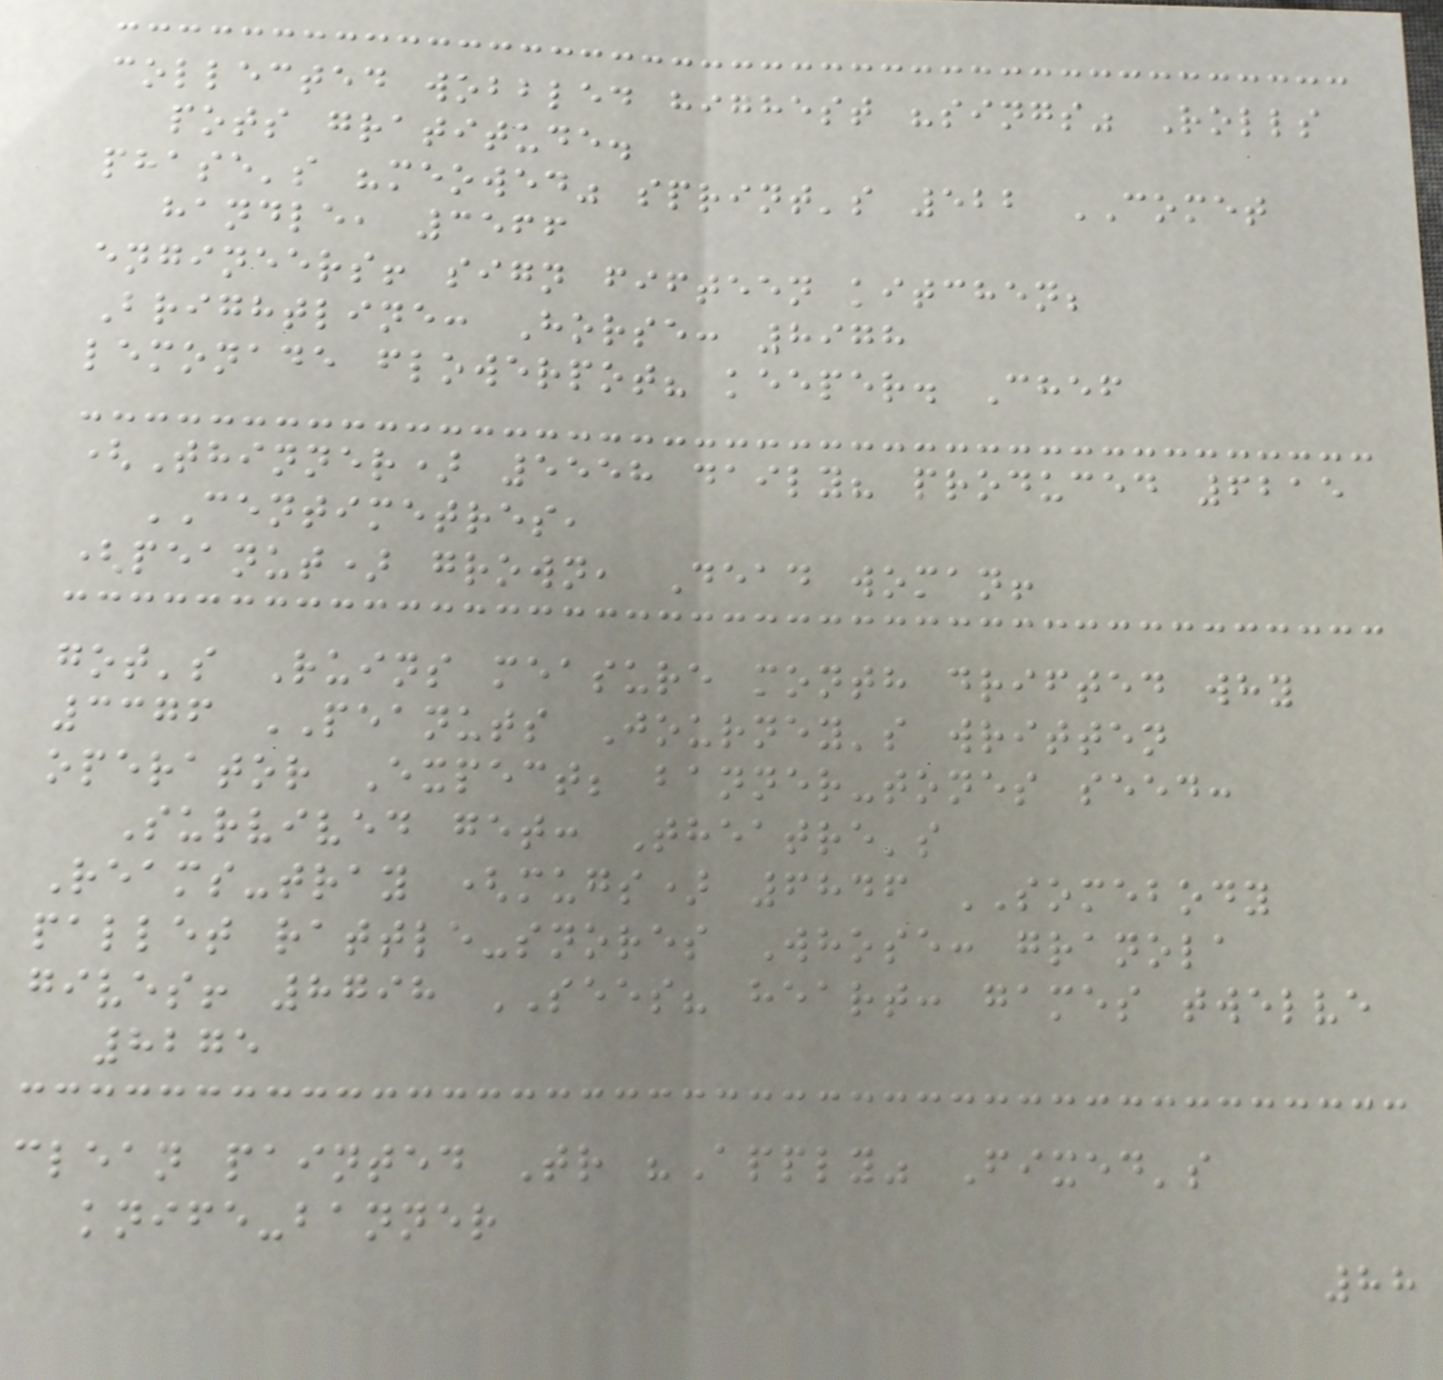collected wobbled highest "sings" Rolls
pots gratitude.
phase's "meowed" sprint's 522 COMET
handle, 3566
engineers! sign fifteen kitchen;
Brightline: Horse: 8978
lemonade flowerpot? keeper. Chef
(Thinner) 5558 daily? produced 6215
CENTIMETRES,
(peanut) grown, Dead woman!
got's Ruins measure month drifted why
3376 PEANUTS Journey's written
operator Expect; banner-tones seed:
Survived get: Theatre's
Reams-tray (mugs) 6846 SOMEBODY
pallet rattle-snores Whose: granola
gives! 8798 SEES? heart: games twelve
8275
clean painted Tr "Apply" Fixed's
knife-banner
88
